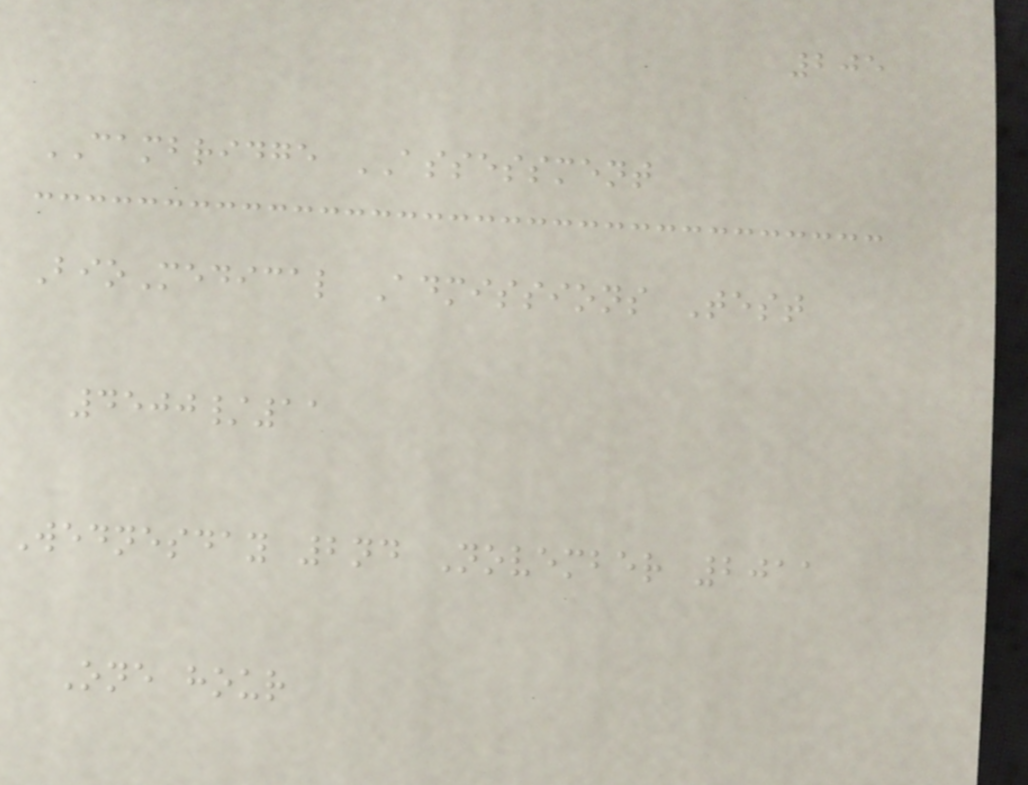205
CAMBRIDGE ASSESSMENT
BioMedical Admissions Test
4500/11
Wednesday 2nd November 2011
One hour
